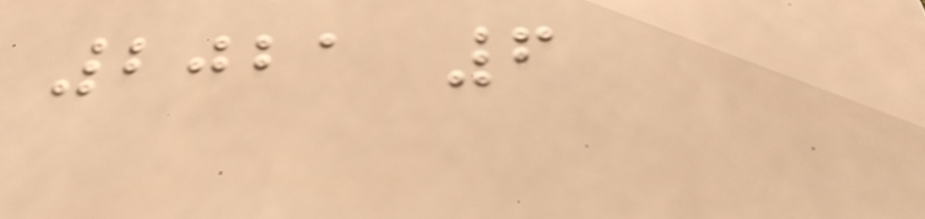2021 6
